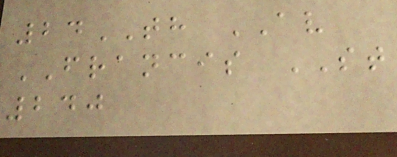24TH AV
FRANCIS ST
240
